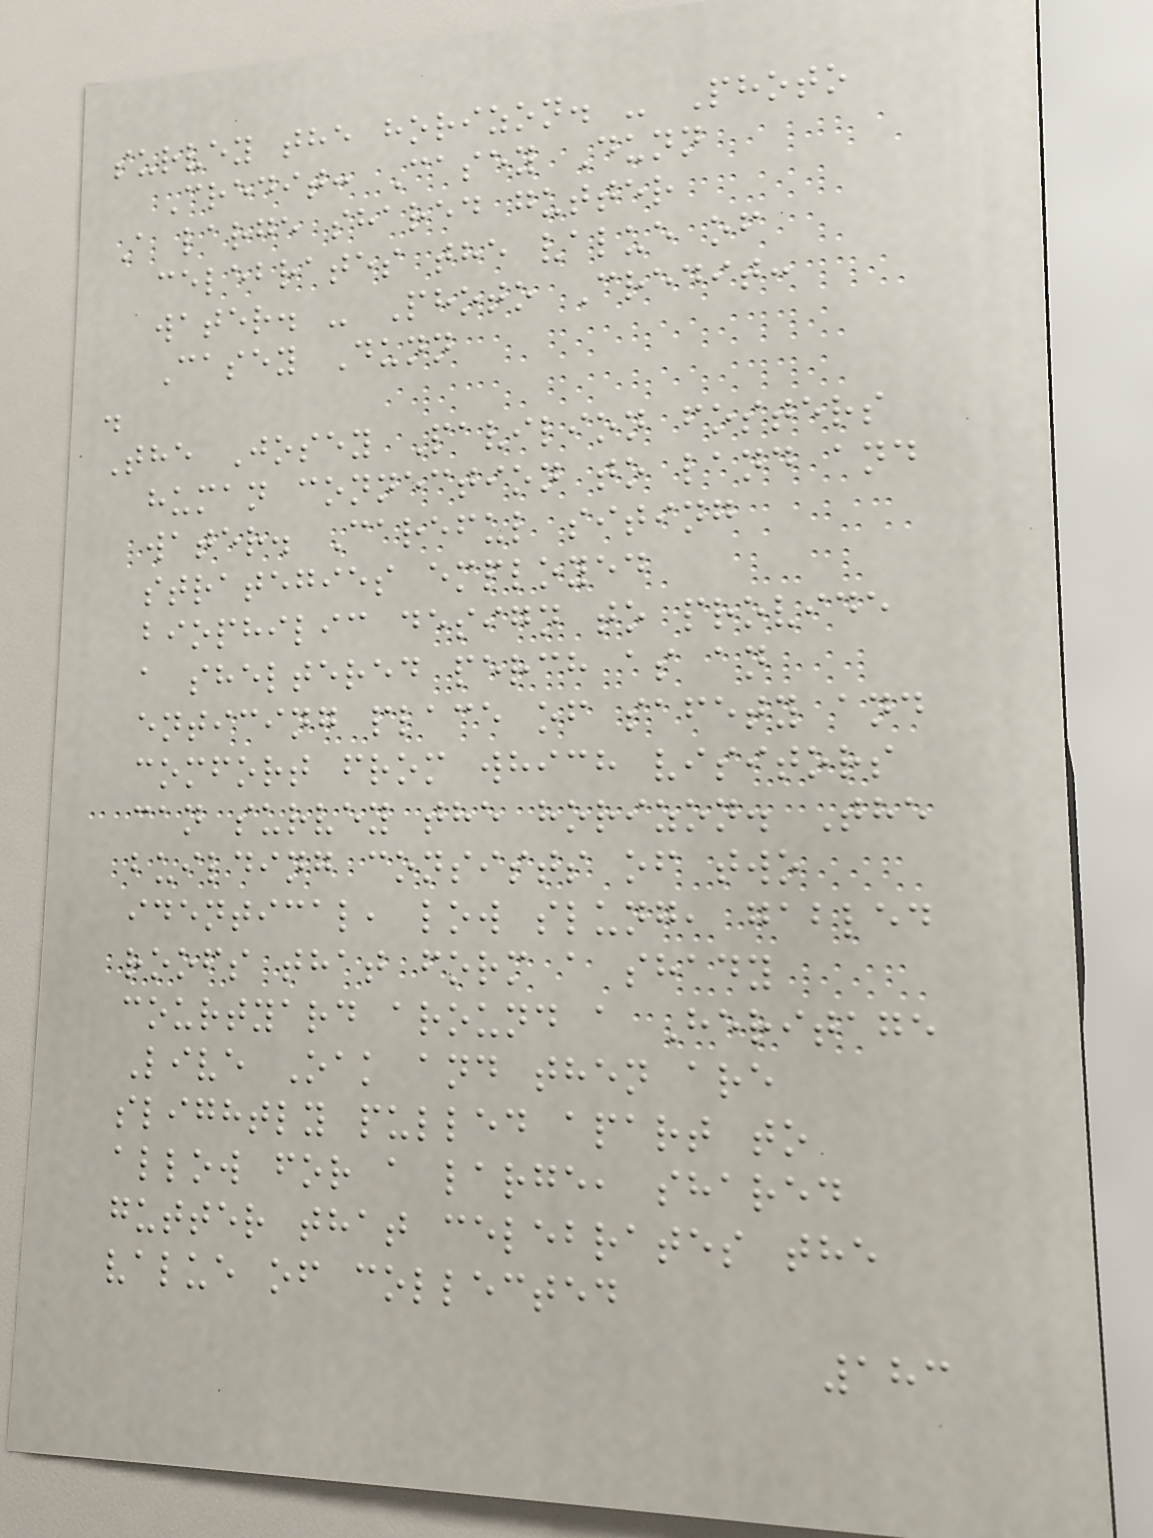survey the horizon. - Photo
Credit: Casey Dunn
A large shared gutter
celebrates the value of
water. - Photo Credit:
Casey Dunn
.
The Josey Pavilion fosters
human connection to land and
water. Careful siting
strategies employed
biophilic design to provide
a sheltered perch as an
enticing place of safety and
comfort from which visitors
can survey the horizon. The
building consists of two
identical, low slung, gabled
roofs that form a shady
courtyard around a Heritage
Live Oak and then are
slightly pulled apart to
allow for a large, shared
gutter that celebrates the
value of collected
183
